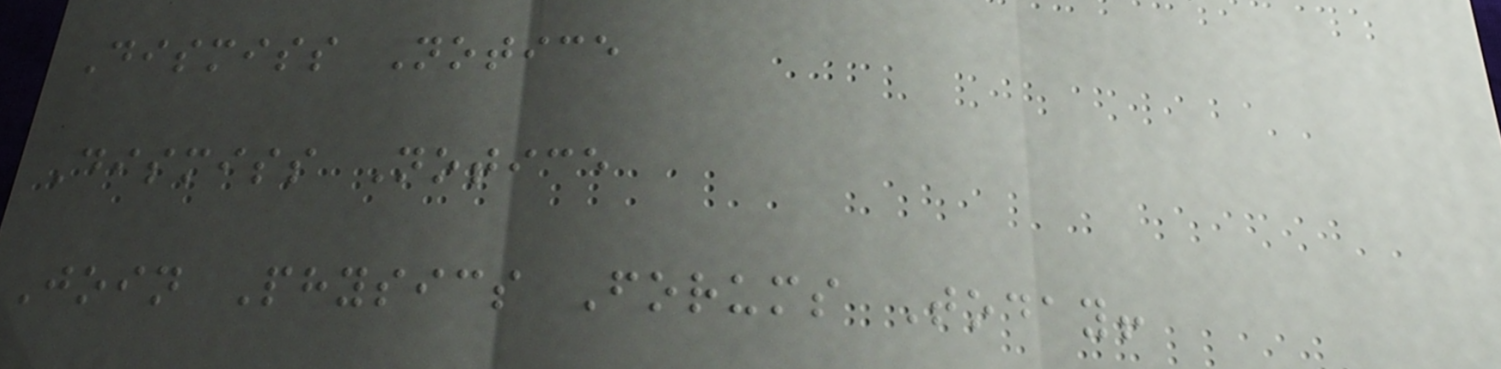Dismiss Notice
Dismiss Notice
Join Physics Forums Today!
